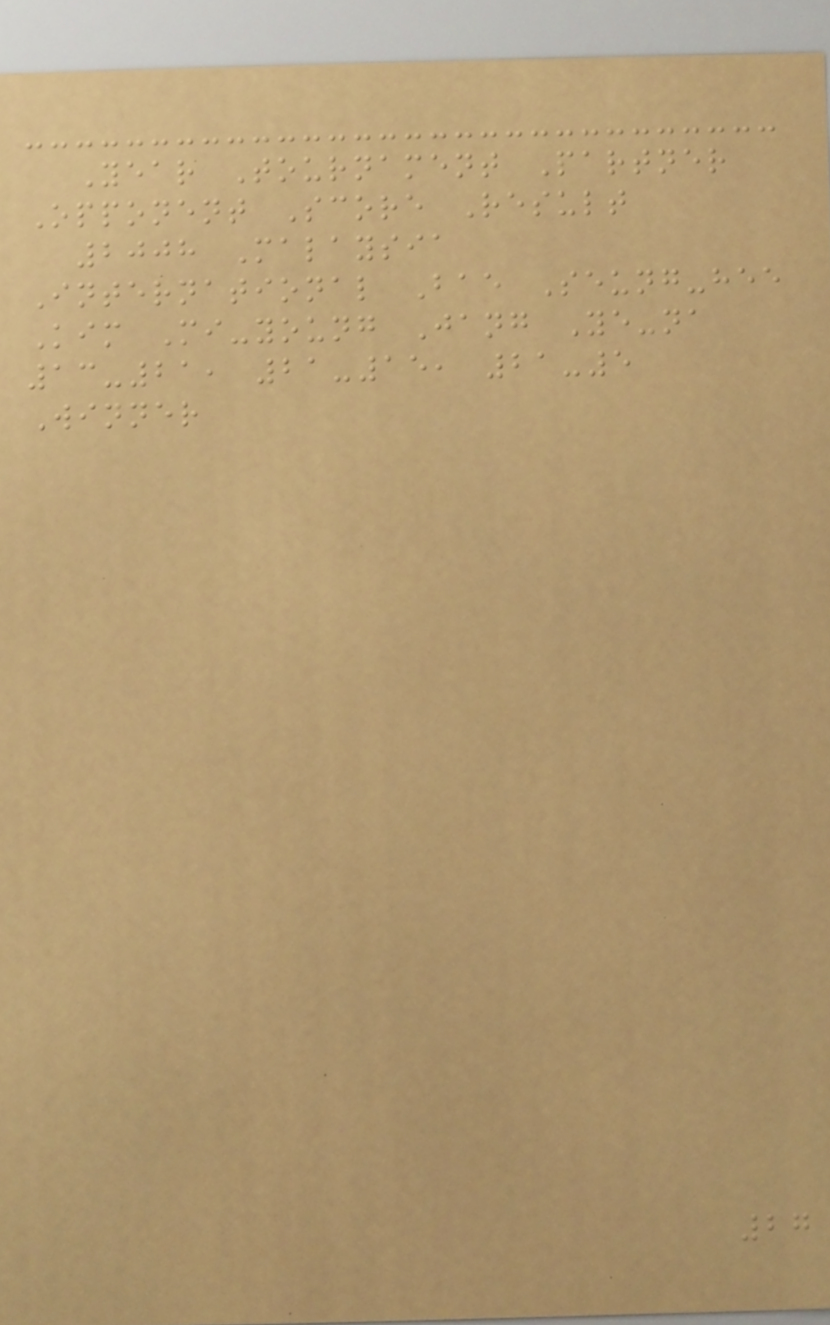Year Tournament Partner
Opponent Score Result
2008 Malaysia
International Bae Seung-hee
Kim Mi-young Jang Ye-na
13-21, 21-15, 21-5
Winner
27
